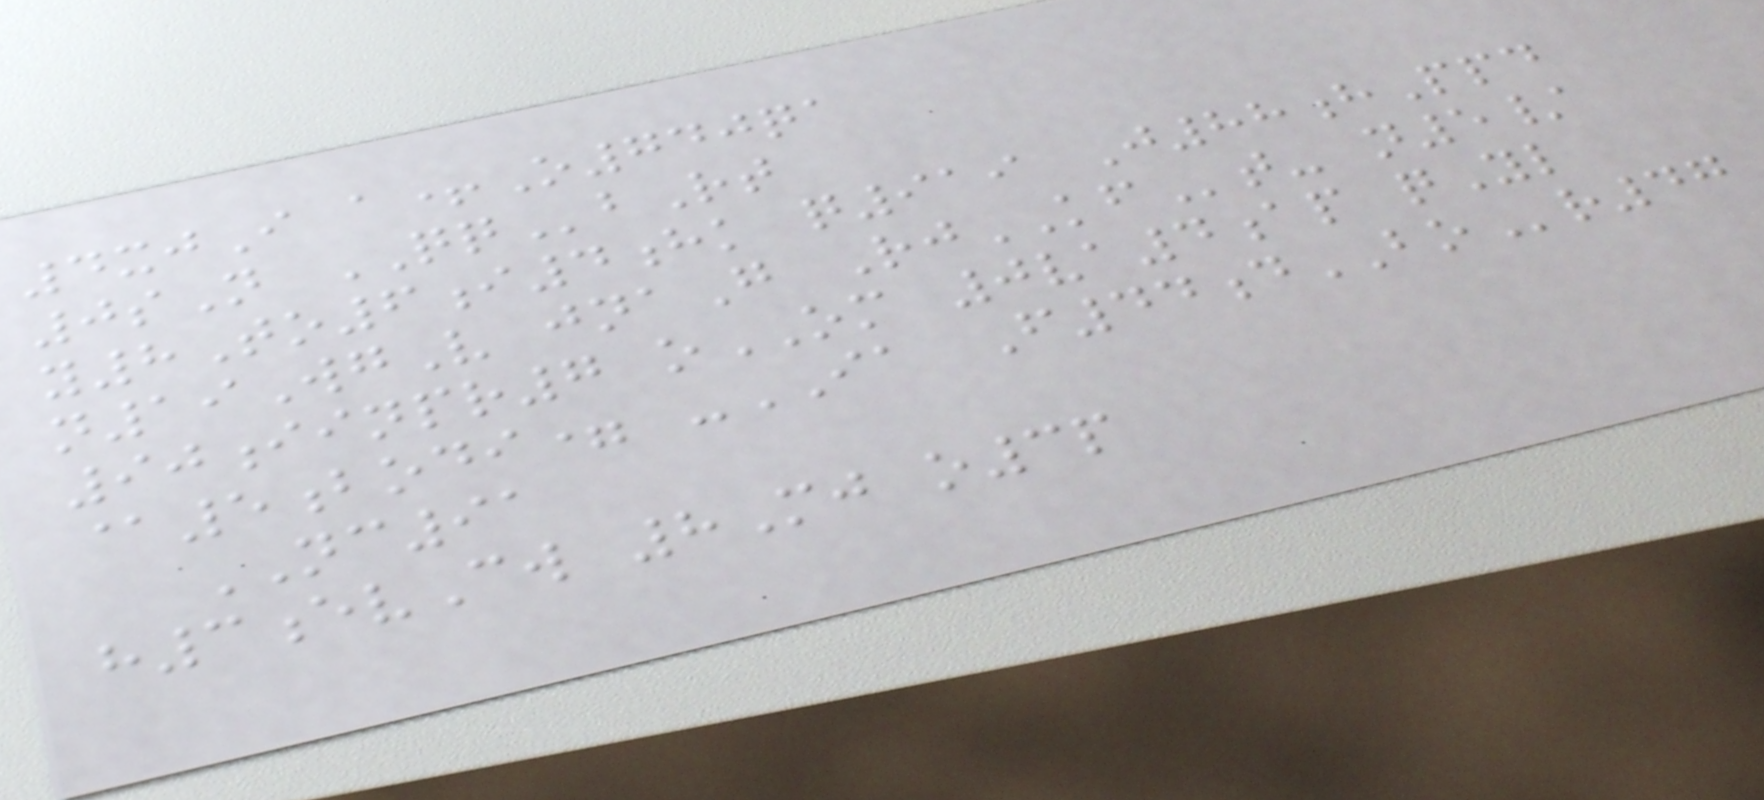4xjI a+O740qa
0sN QQbRt
y8To6i4hk q919 J88hPpd
n19WgV jnaG RjKFt- n5/
90iinpr7 oOM 0va4ap qYl
@5bodi= -IA F44dBOr47
NC91
h3evCw 8Mj o3p
